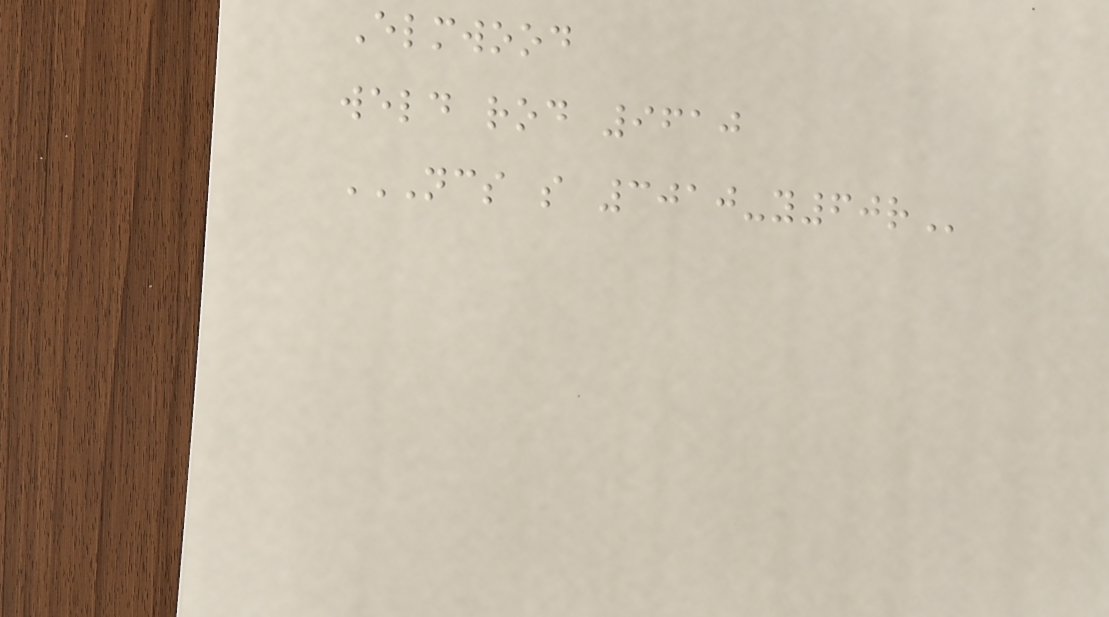Elmwood
weld rod 9610
NCS S 3010-Y60R
